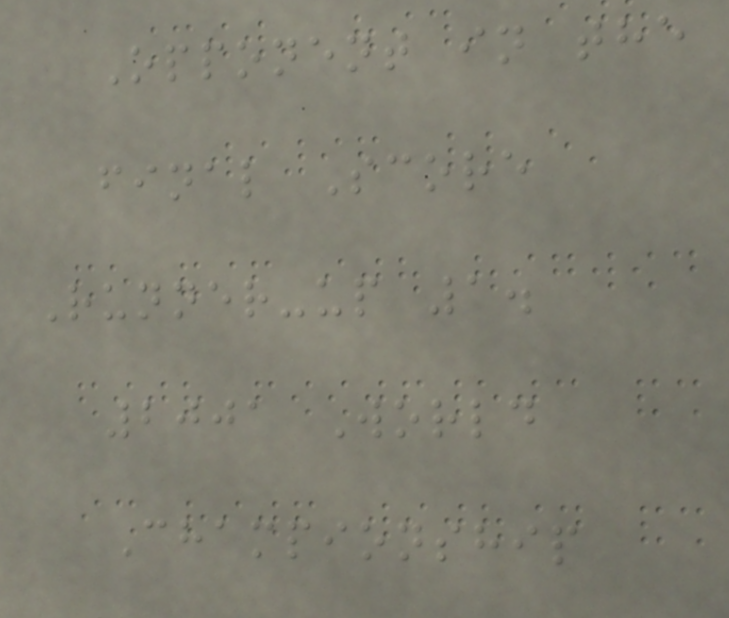Opponent in the
final Score
Runner-up 1.
2001 World
Championship
